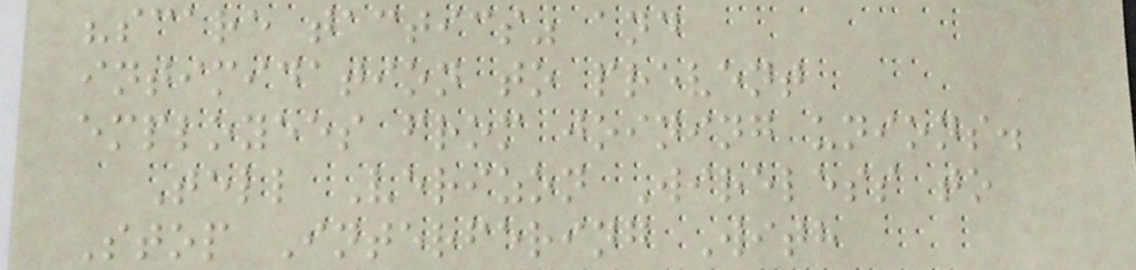"scare tactics" and
intimidation to prevent
employees from joining unions.
Tell Verizon Wireless to
Stop Interfering With
